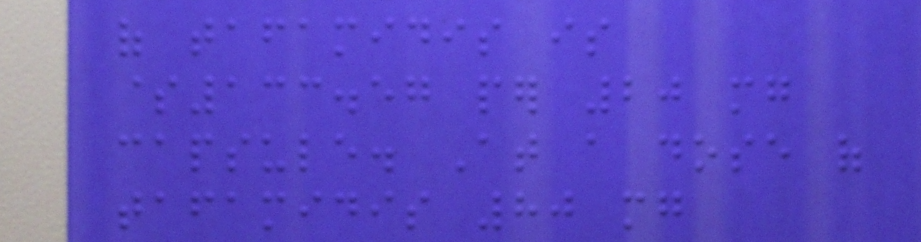of tafamidis is
$133.57 per 20 mg
capsule. At a dose of
tafamidis 80 mg
